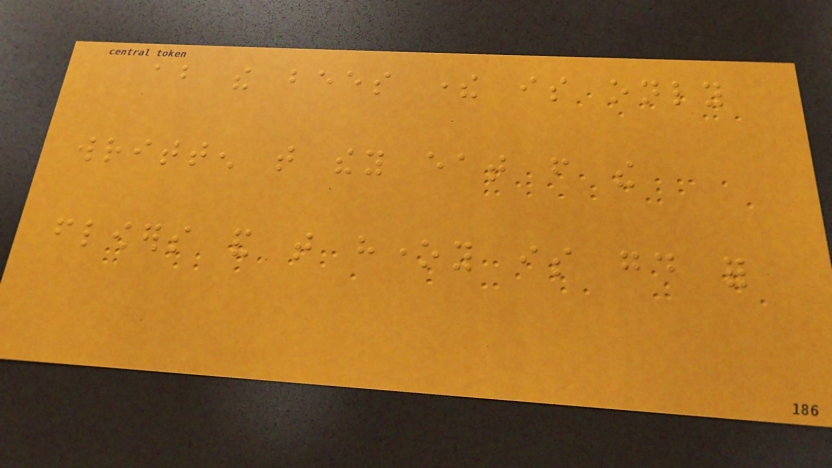about the bees there is only
written that they eat from the
flowers and that honey is good for
